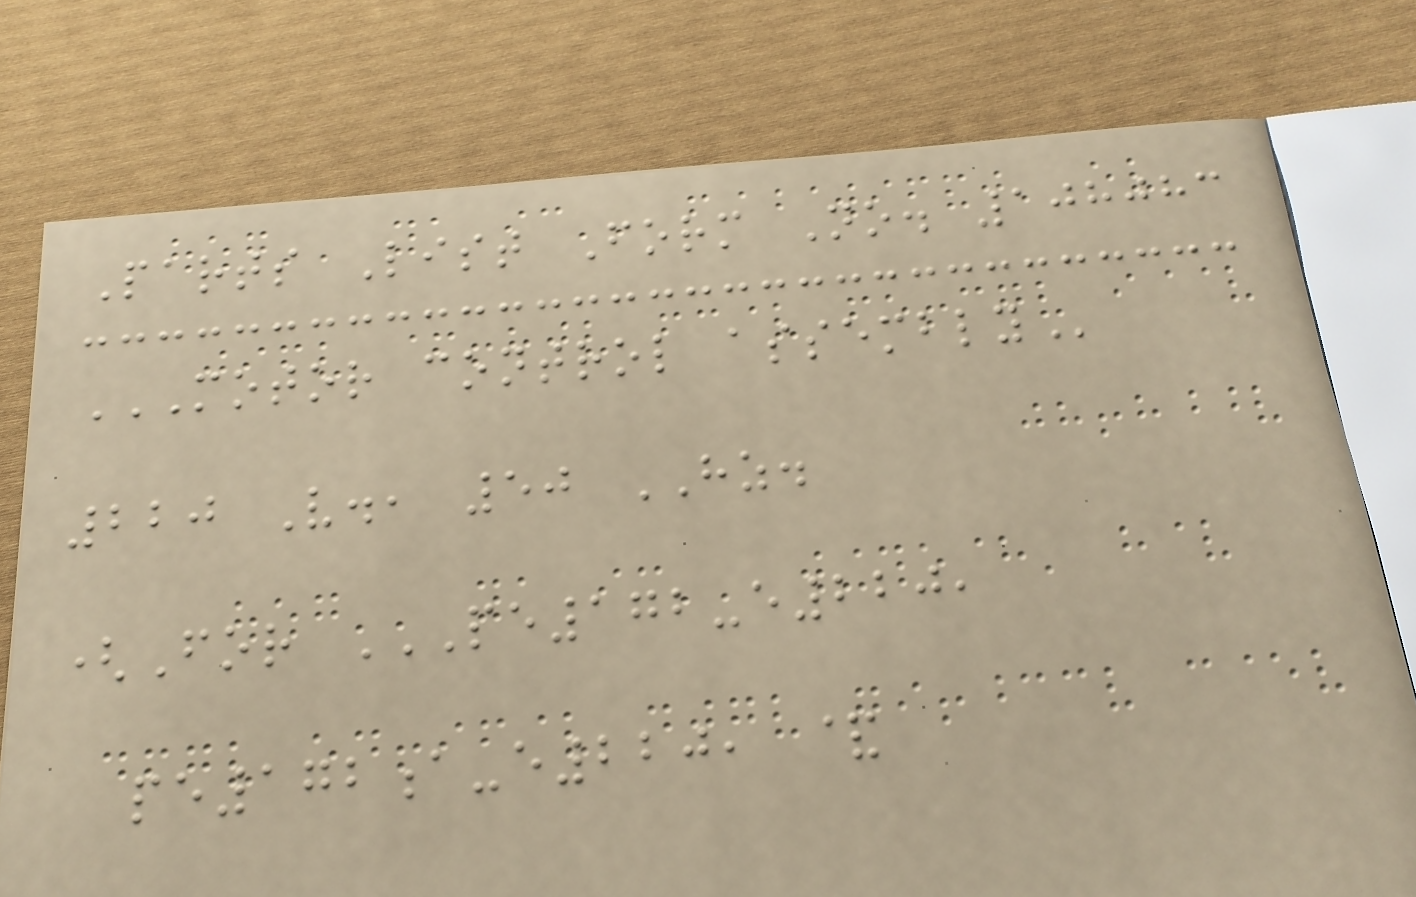Parts List Form No. 108083
MOTOR CONTROL ASSEMBLY
220 V., 50 HZ.
(For PE172-E220,
PE172A-E220, &
